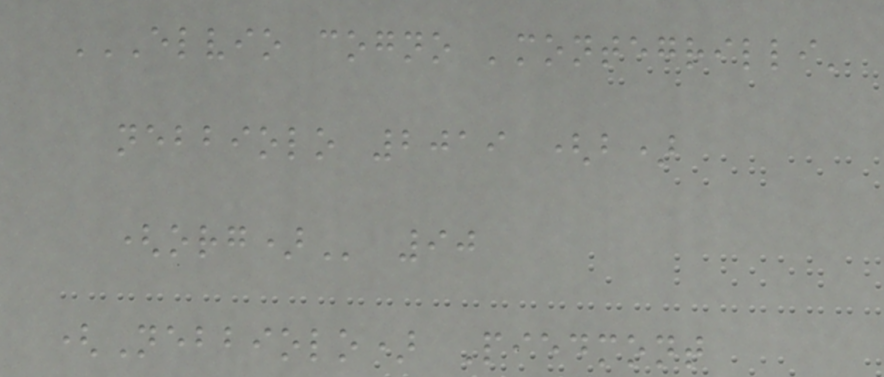ELVIO COGNO 'MONTEGRILLI'
NEBBIOLO 2019 (B)
(ORG) 90
(Nebbiolo) Piedmont
